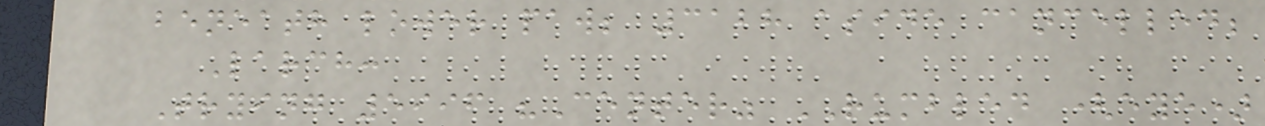beneath lower paw; 3128 aside cancelled;
Larch:
Trying 5996 "Center" RUMBLED (eye)
